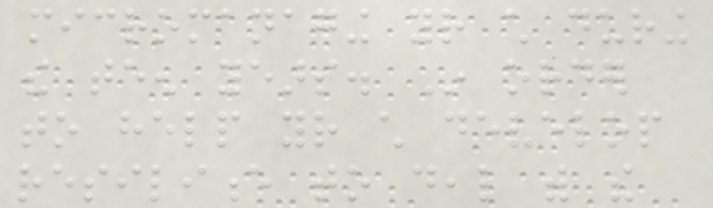micromanaging your child during
the teen years. In order
to help your child develop
resilience to deal with the
